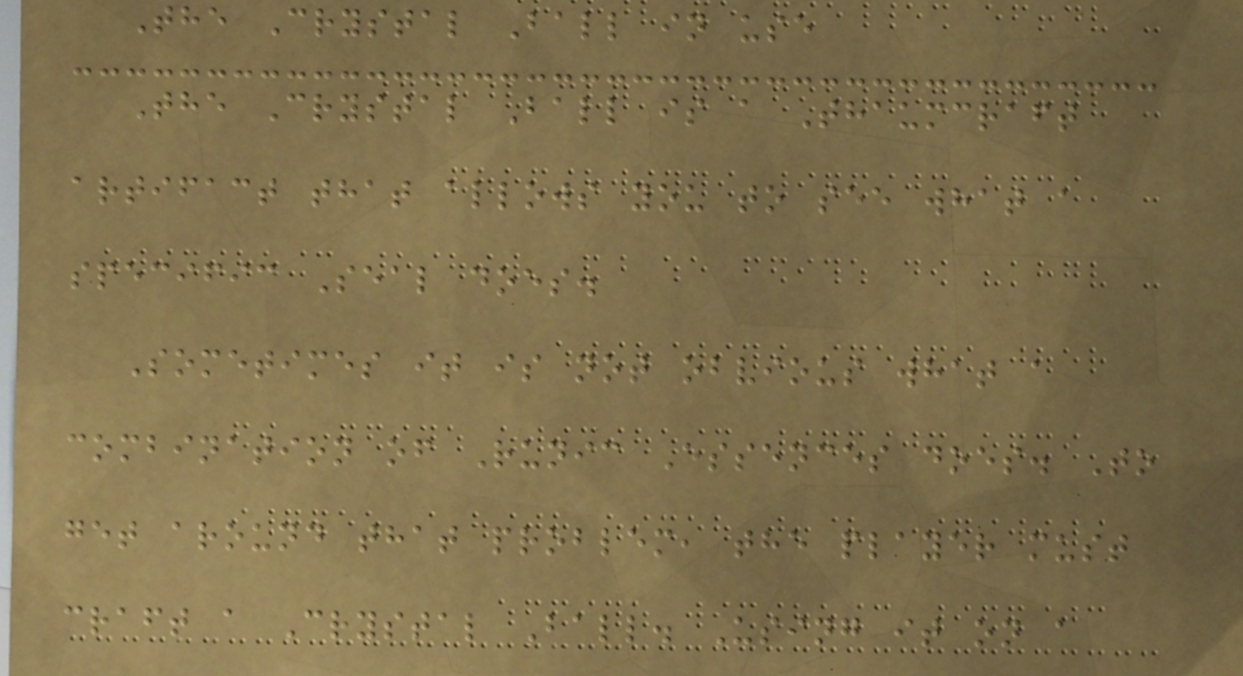The Crystal Ball in use
The Crystal Ball is a Thaumcraft
artifact that allows you to see what a
specific Seal does.
Sometimes it is not obvious what a
combination of Runic Essences does. To
get around that problem, the player must
craft a Crystal Ball. Using it on a
